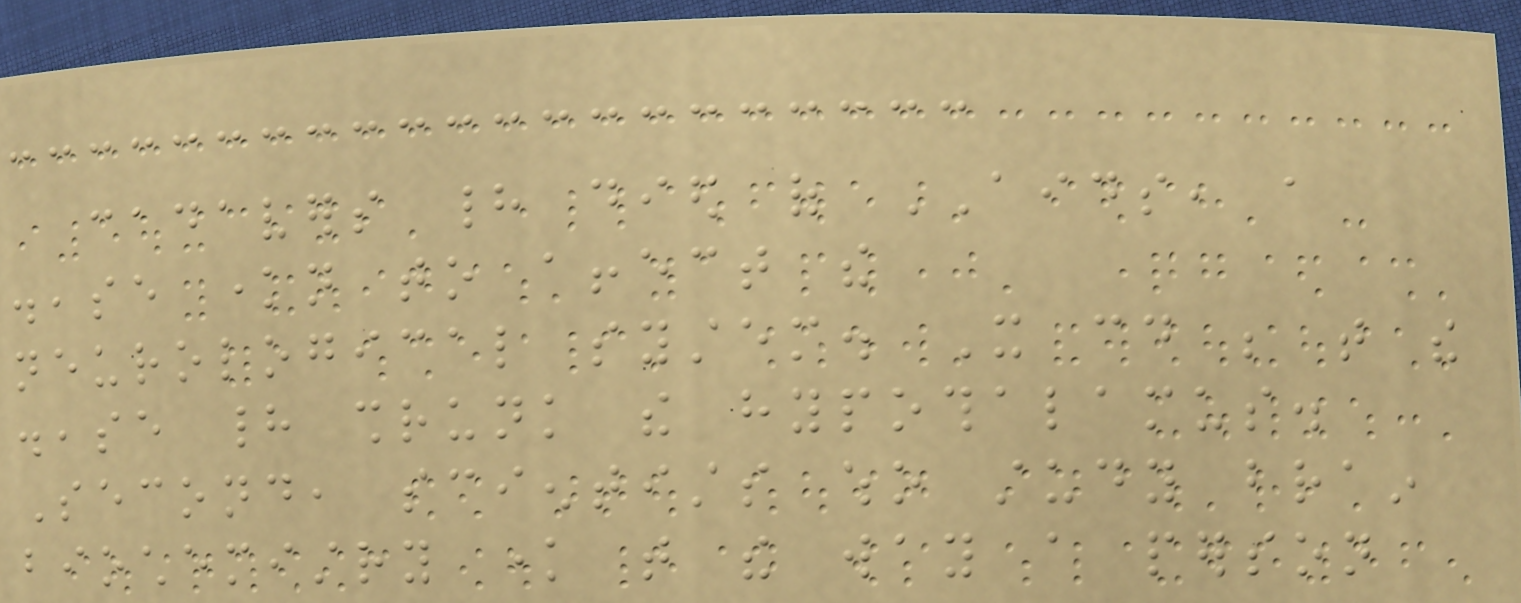cadavers had died of AIDS, a
disease known to affect the
neurological system. It could be that the
disease had shrunk the hypothalamus.
Second, scientists who study brain
biochemistry know that the way a person
